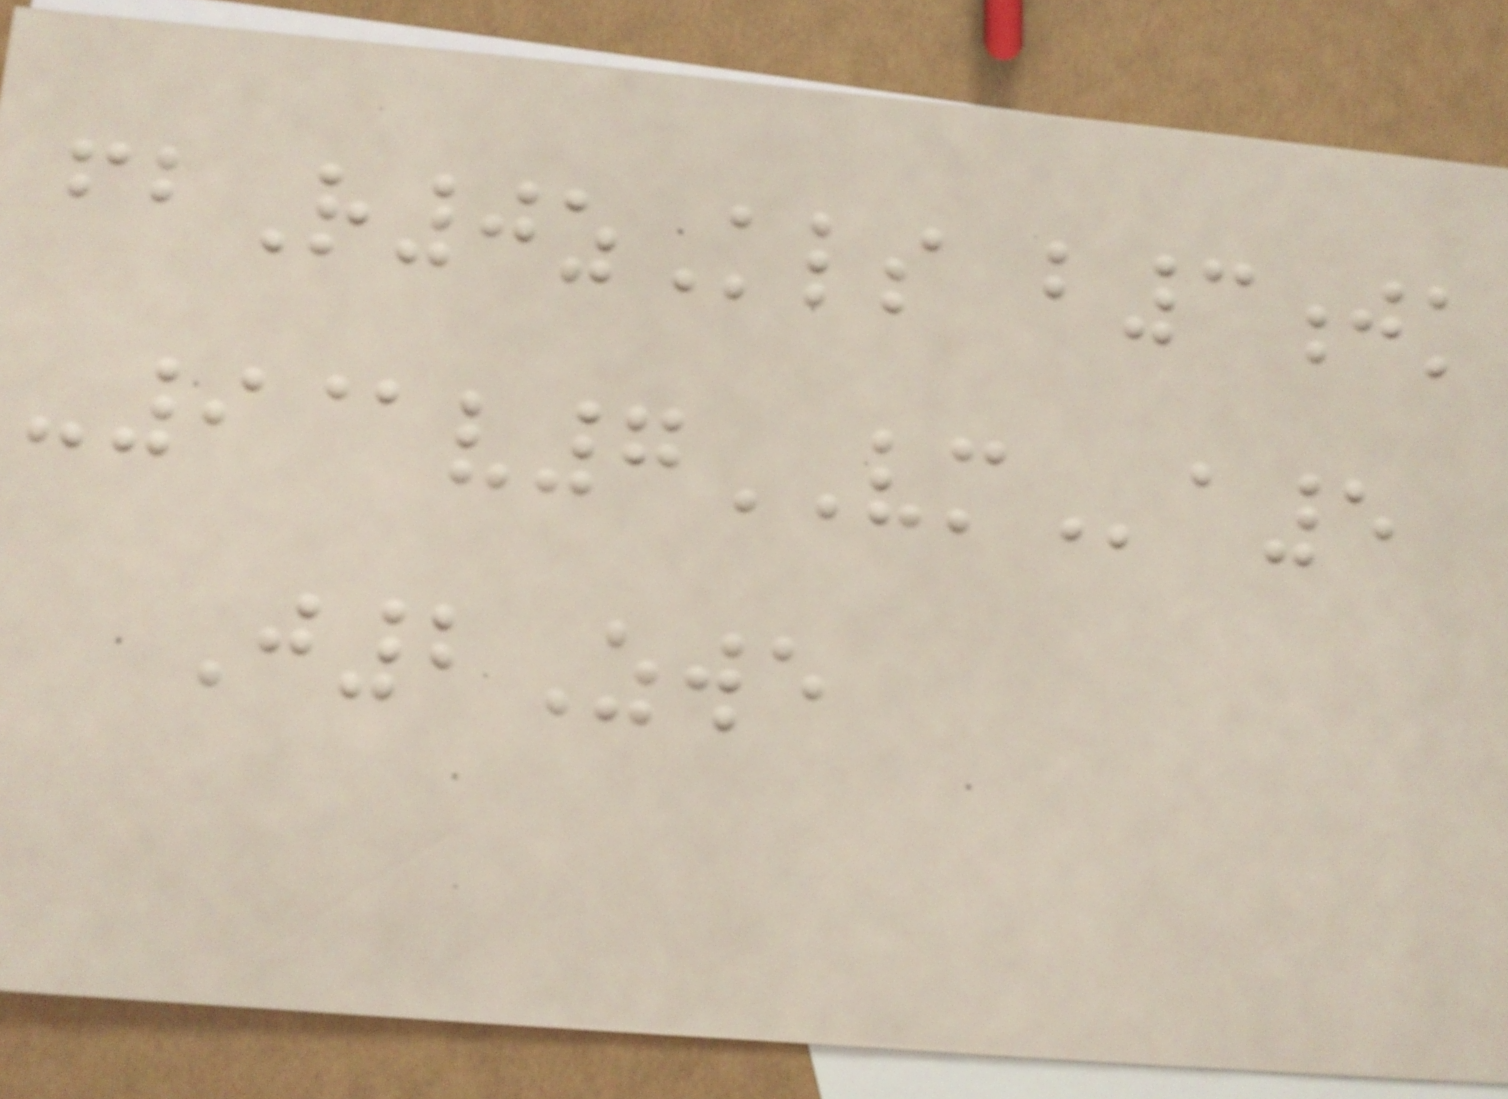fbR0zKls b3jk
-9@v7VMa5
J2Zwe
